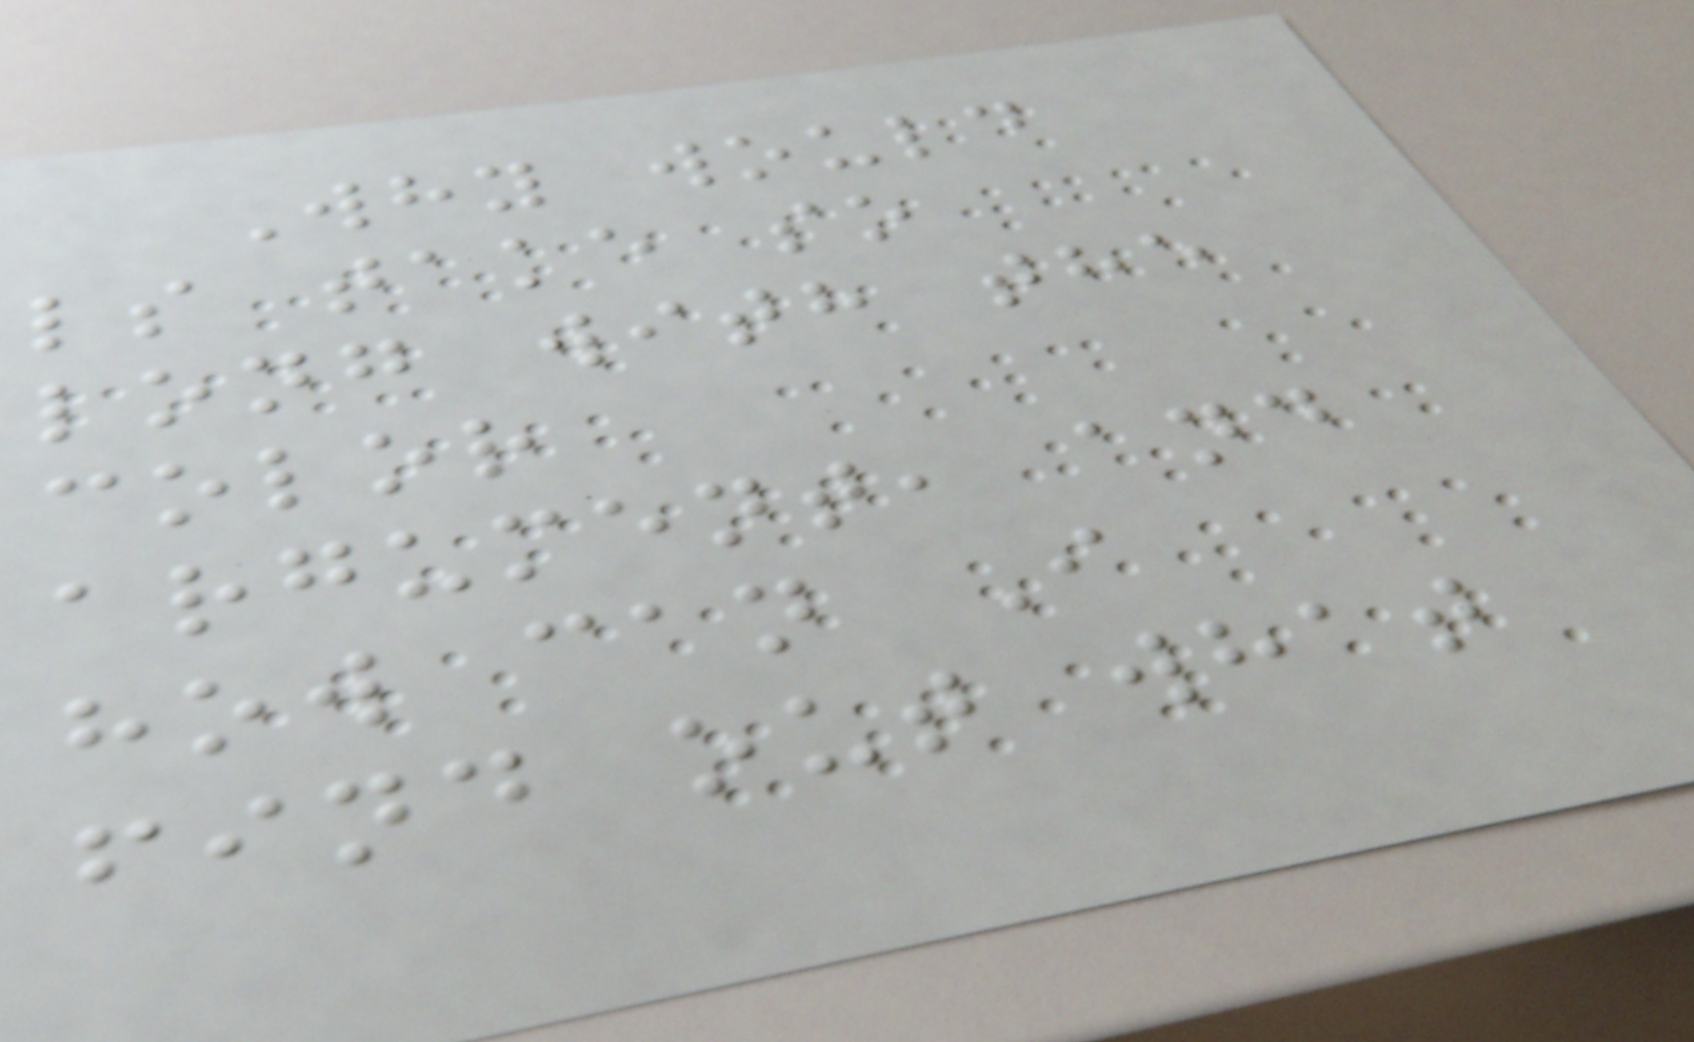Why would
ls take so
long with the
color
argument, and
how can I
find out what
